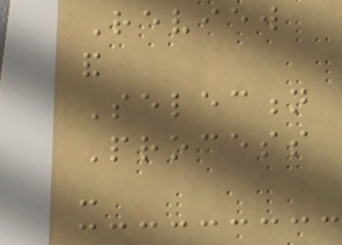Review
and
Selection
Process
-
